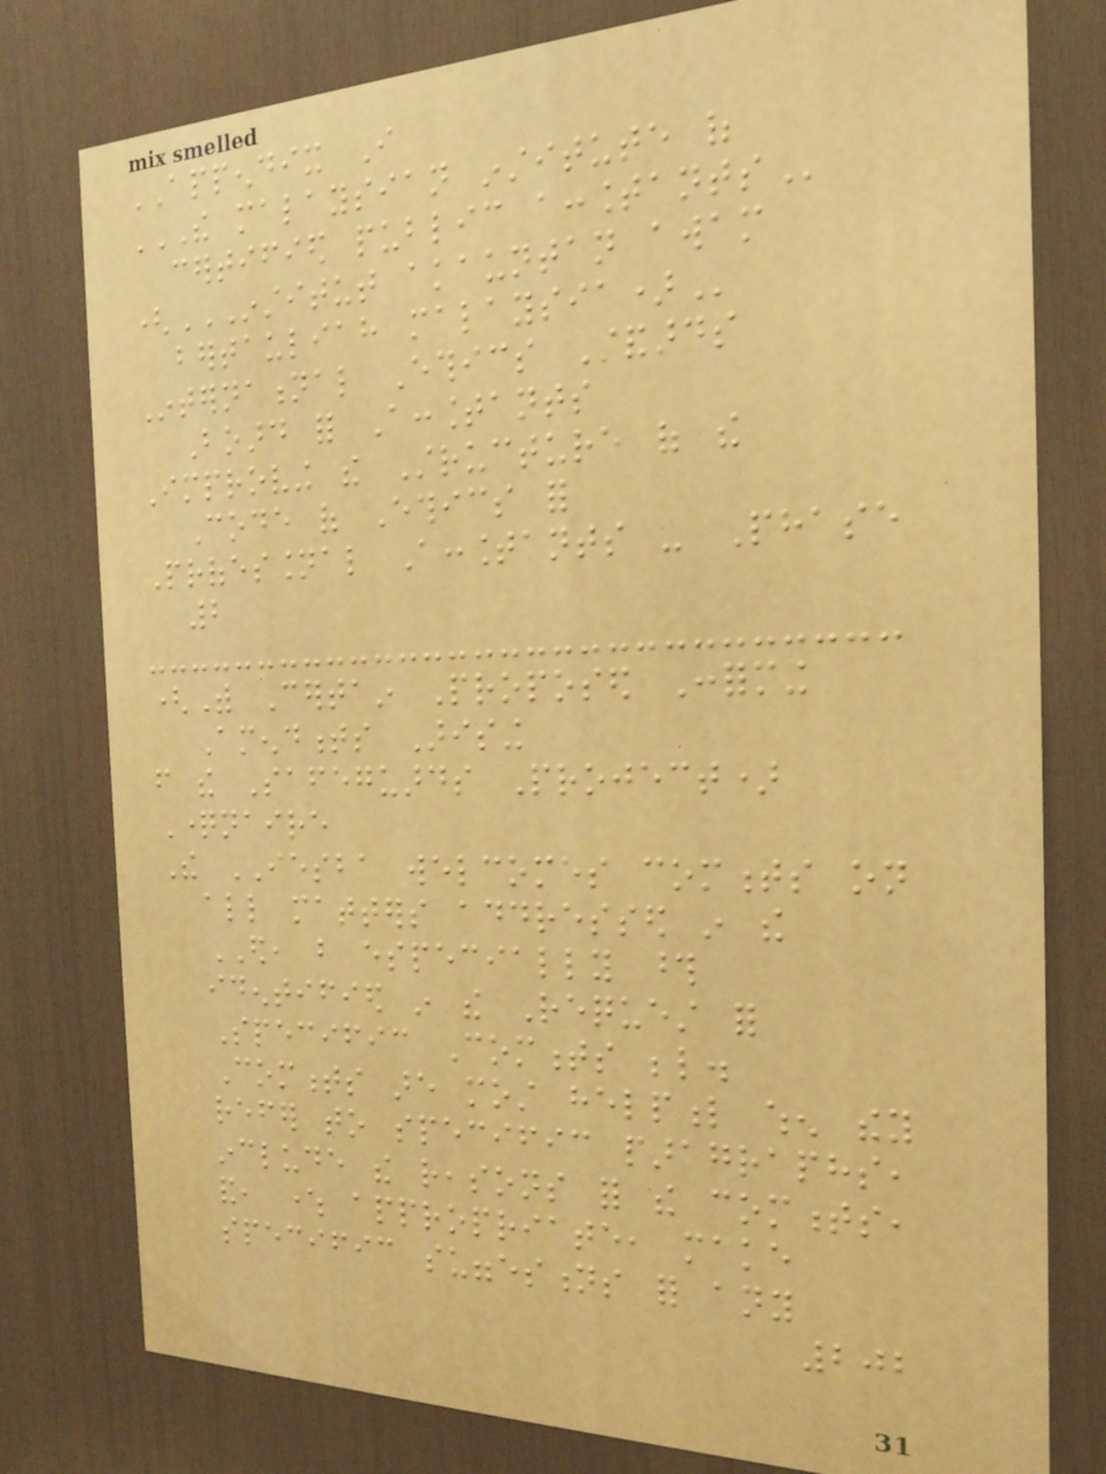APPENDIX I
THE MALAYSIAN INSTITUTE OF
CERTIFIED PUBLIC ACCOUNTANTS
(INSTITUT AKAUNTAN AWAM
BERTAULIAH MALAYSIA)
International Ethics Standards
Board for Accountants
Improving the Structure of the
Code of Ethics for
Professional Accountants - Phase
2
(With Certain Proposed Conforming
Amendments Arising
from the Safeguards Project)
Questionnaire
The IESBA welcomes comments on
all matters addressed in the
ED, but especially those
identified in the Request for
Specific Comments below.
Comments are most helpful when they
refer to specific paragraphs,
include the reasons for the comments,
and, where appropriate, make
specific suggestions for any
202
